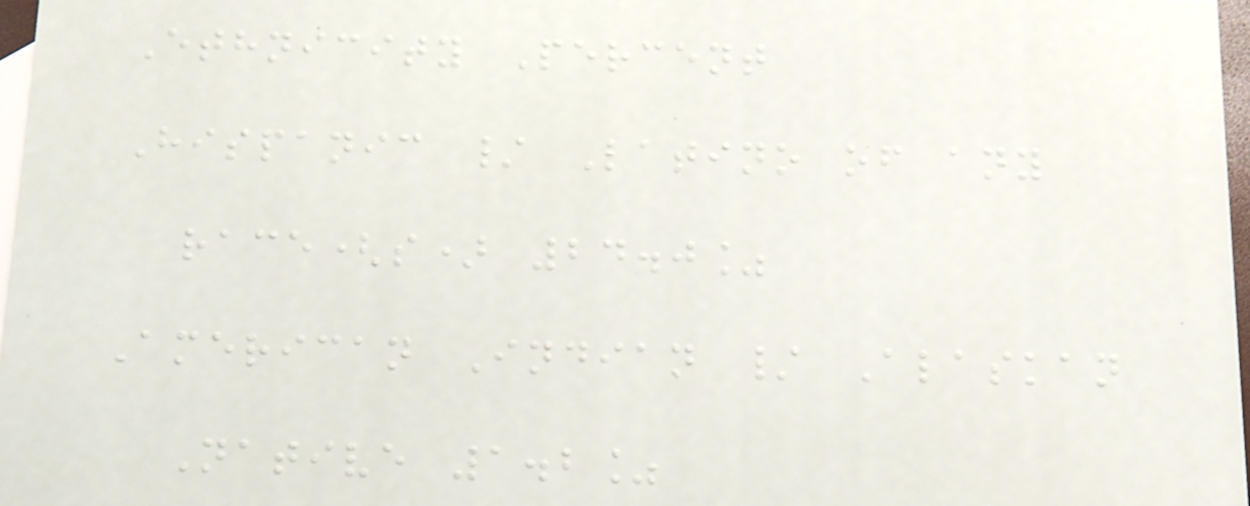Ethnicity Percent
Hispanic / Latino of any
race(s) 24.0%
American Indian / Alaskan
Native 1.2%
